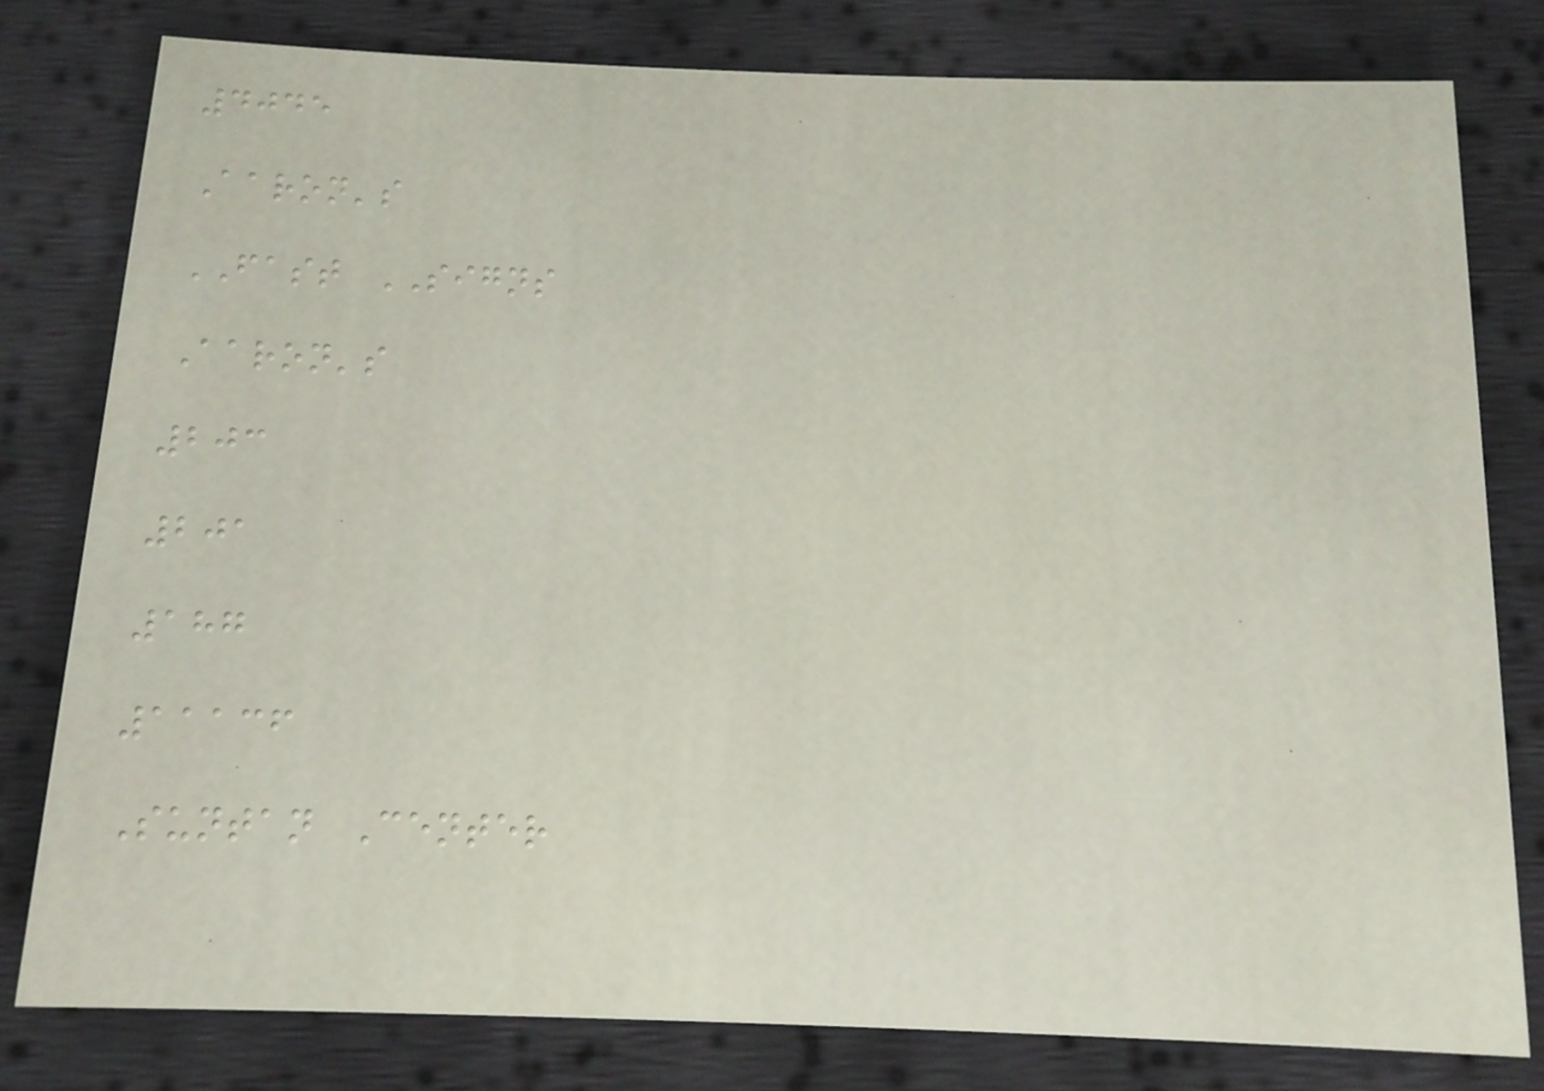4045
Aaron's
FAST SIGNS
Aaron's
203
201
187
11136
Suntan Center
